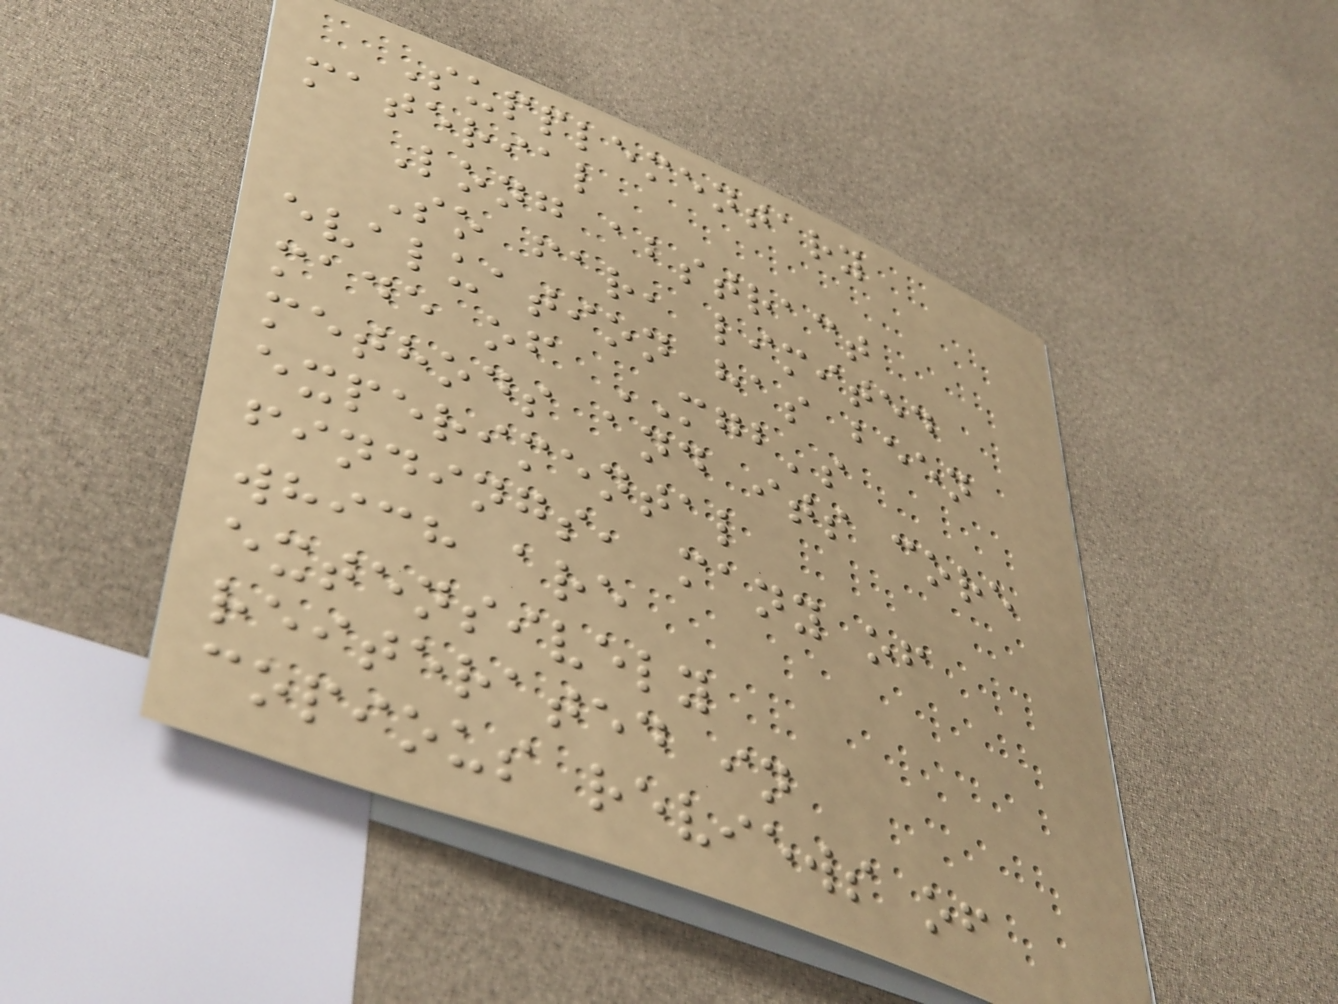Supplementary
material
Long abstract
So far, limited
evaluation has been
made of MGB's
methods and its core
experimental
findings, many of
which are
extensively
reiterated in
copious reviews of
